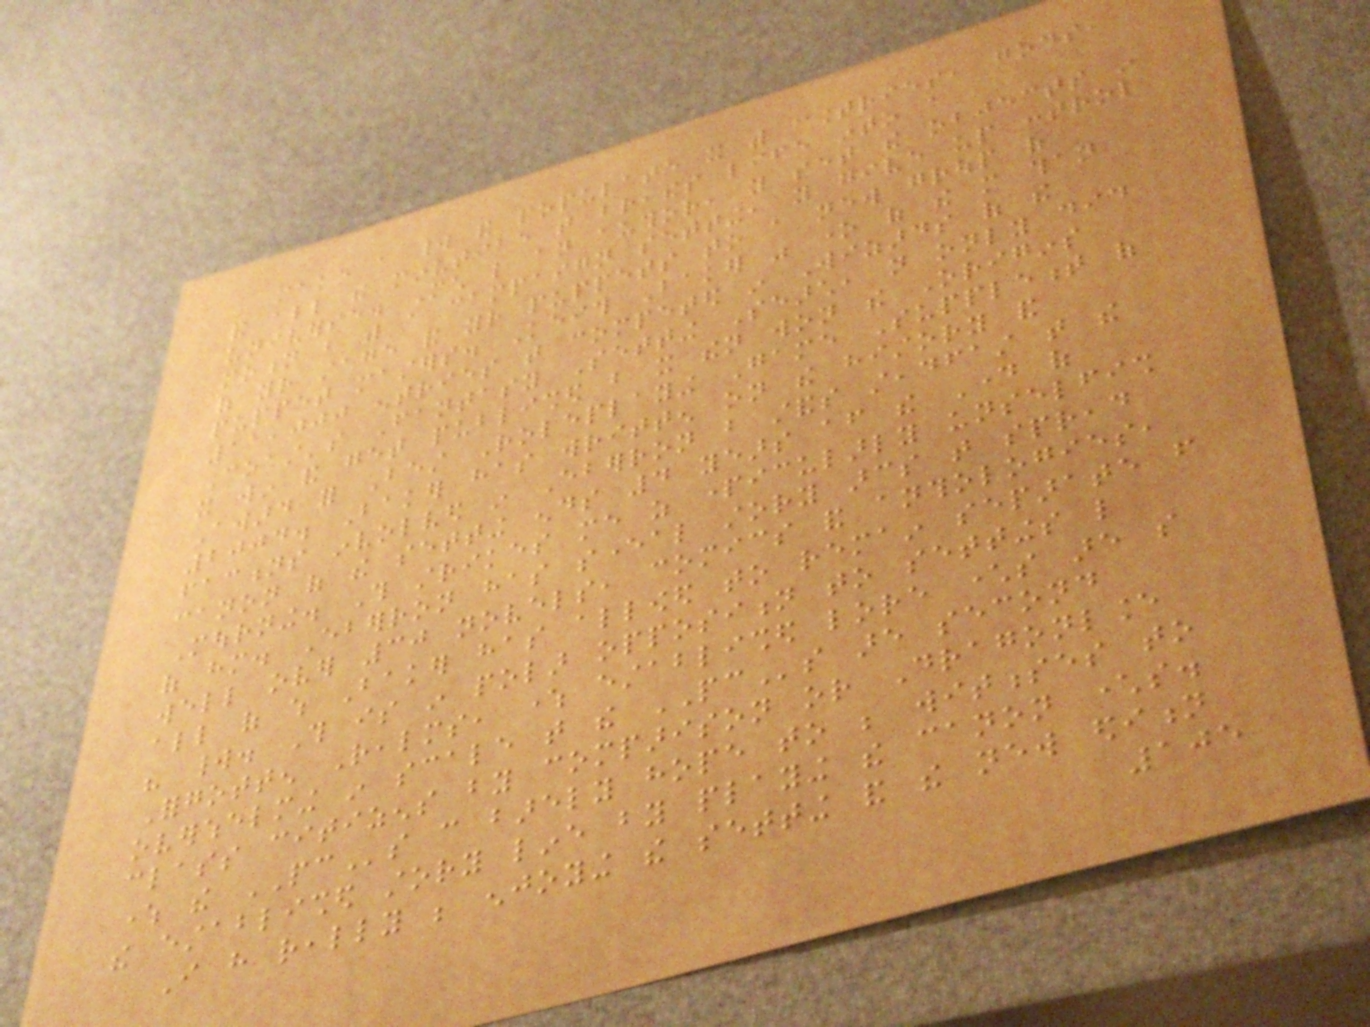make a world and populate it with countries, gods,
and all the minutiae that breathes life into a
universe. Much like an author, you set the objects in
motion but with a campaign setting, you give up control
of your stage and your puppets to a new group of
puppet masters. Keith Baker was one of the more than
11,000 entries that competed in Wizards of the
Coast's Fantasy Setting Search, not only did
it win and get published but it then won the Origins
Award for Best Roleplaying Game Supplement of
2004. Baker has written on the history and
factions involved in Eberron but stands steadfast that the
canon of the setting ends 4 years after the Day of
Mourning. This strikes me as particularly unselfish
of him. Eberron has several story arcs that spread
well over 30 novels, comics and anthologies,
all of which Baker has allowed to remain separate from
his world. This is in polar opposition to settings like
Forgotten Realms, where established lore characters are so
overwhelming in scale that the PCs are second
class citizens by comparison or Dragonlance
where the PCs can barely hope to be witnesses to
the established story line by playing the canon characters.
I have really be enjoying the setting and the new edition
105
